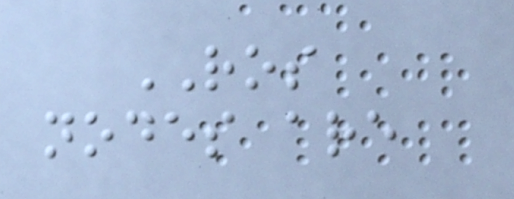ROS
nodes are
